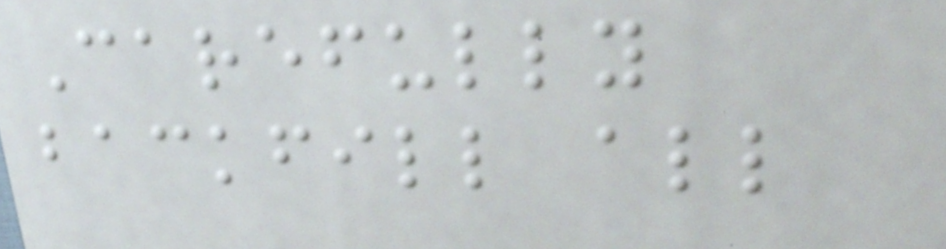Carefully
backfill all
